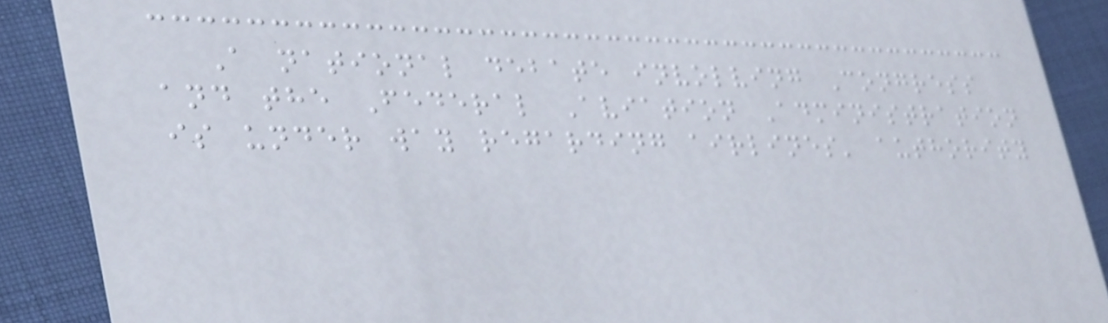A national debate involving Congress
and the Federal Aviation Administration
is under way regarding airlines' authority
